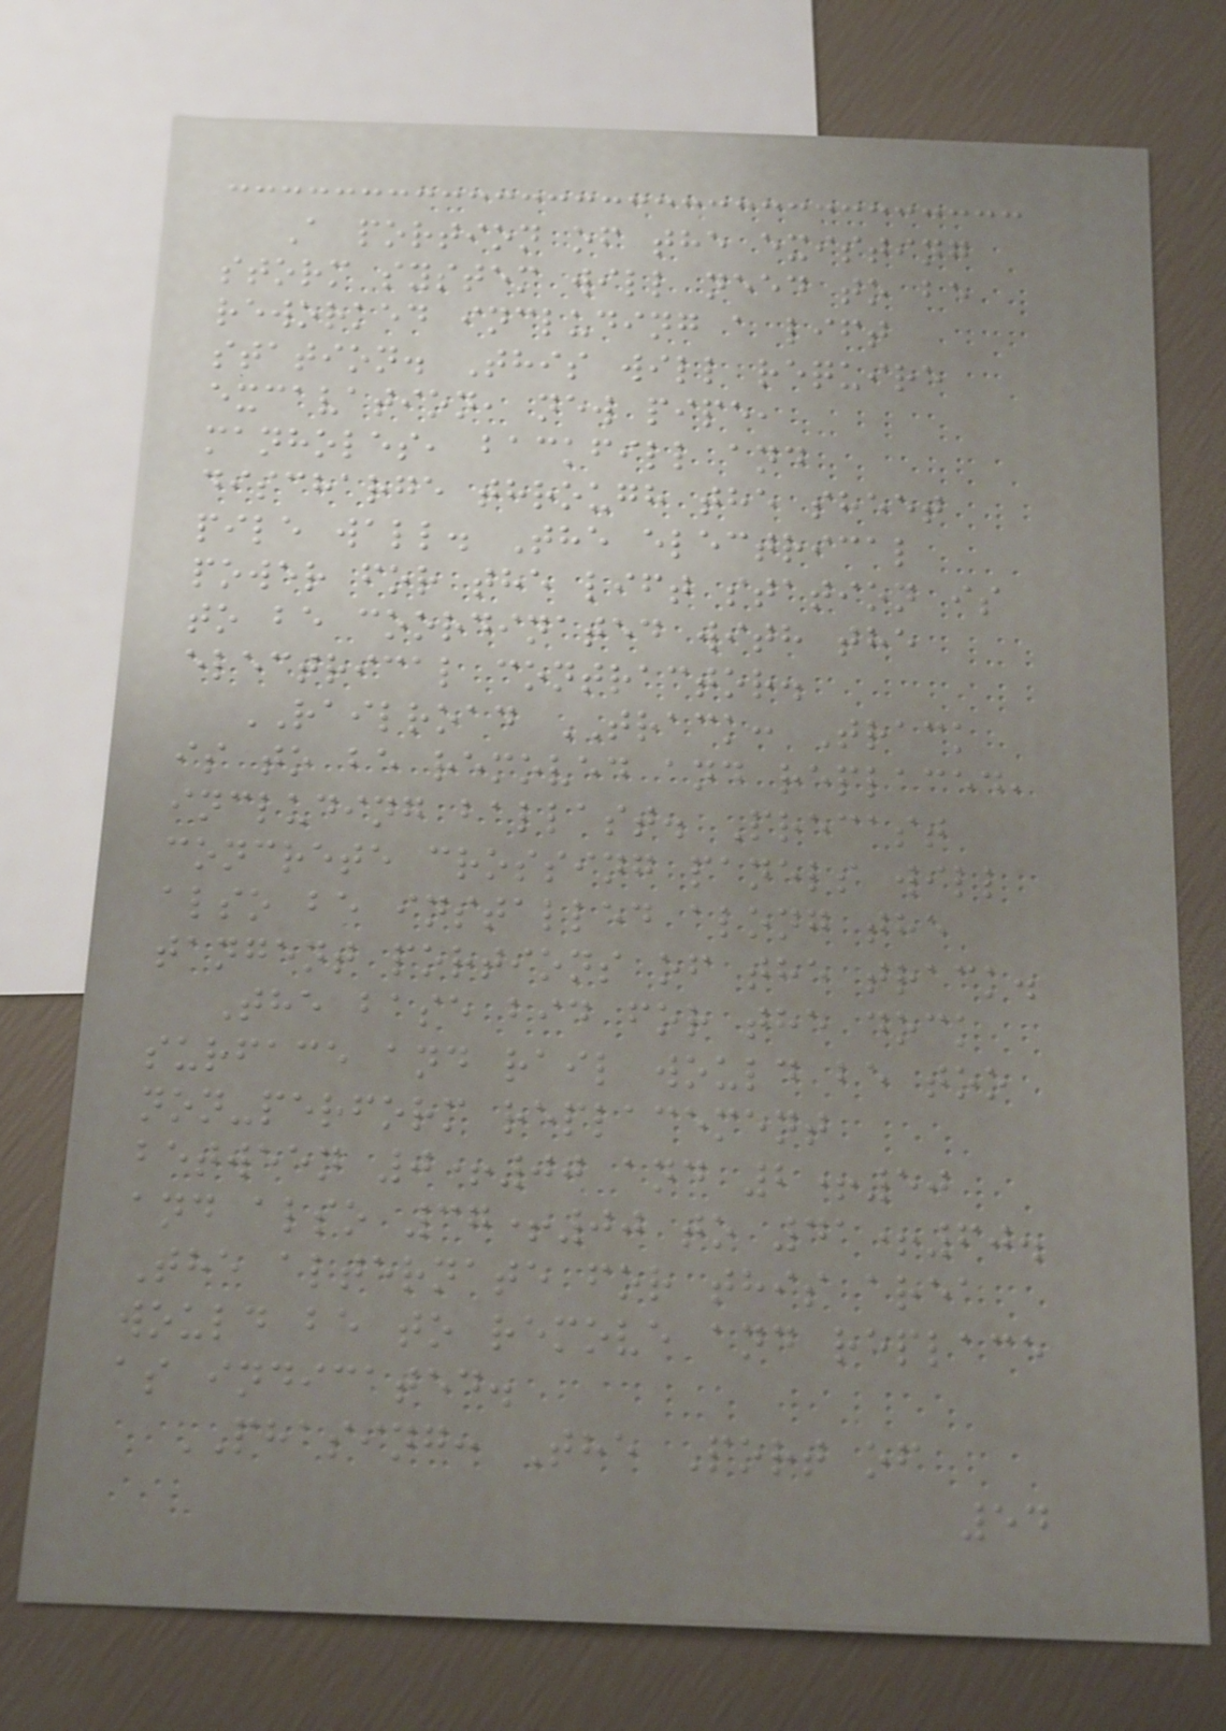A portion of the existing
storm system will need to be
reworked including a lift
station. This will require
excavation, new pipe,
manholes, backfill and
discharge through the sheet
pile wall. The electrical
power for the lift station is
to be coordinated with the
electrical contractor.
RAILROAD TRACK: Track
is to be removed and replaced,
including ballast. Precast
concrete crossing panels will
also be installed along the
tangent portions of the track.
The base bid for the dock
surface and rail would be too
non-perform replacement
between 0+00 and 2+50
and also 37+00 to 41+60.
The alternate for this area
would be to remove and replace
as indicated.
PHASING: The Port of
54
